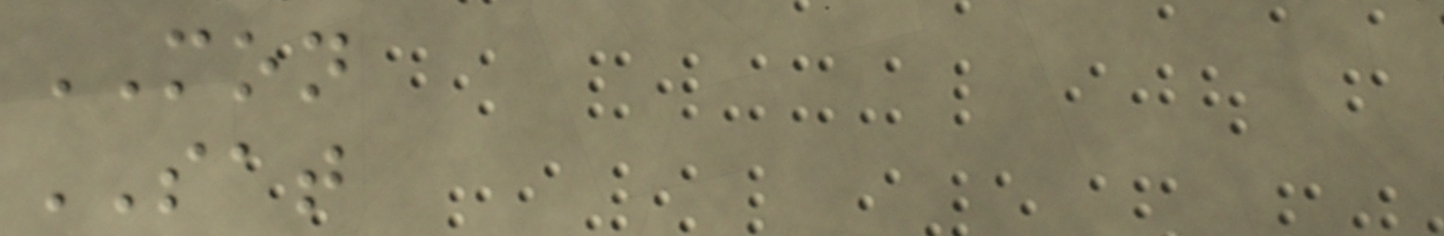MON
SAT
